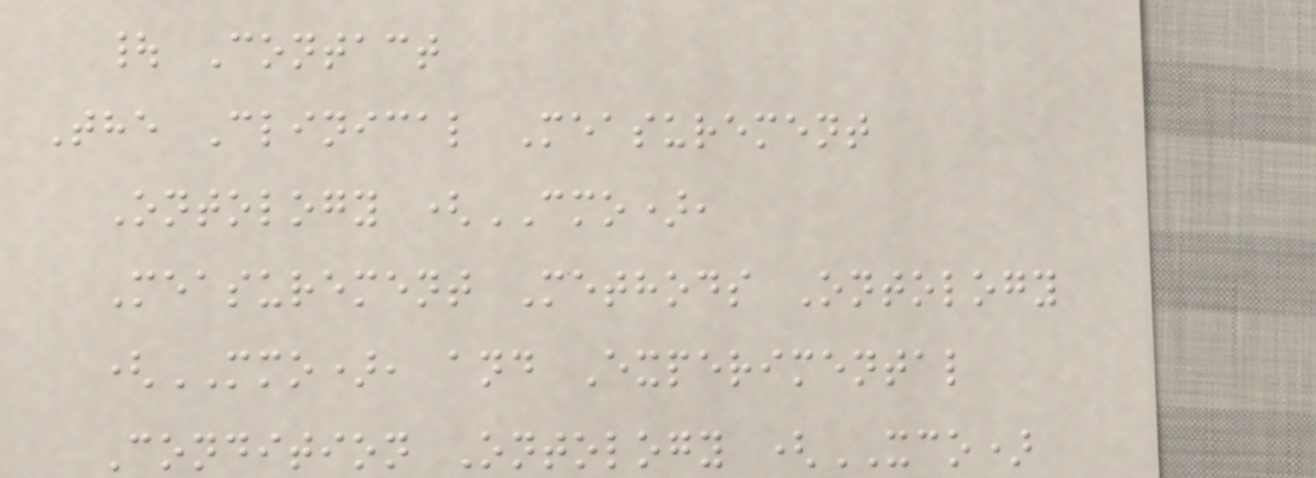| Contact
The Clinical Measurement
Ontology (CMO),
Measurement Methods Ontology
(MMO), and Experimental
Condition Ontology (XCO)
